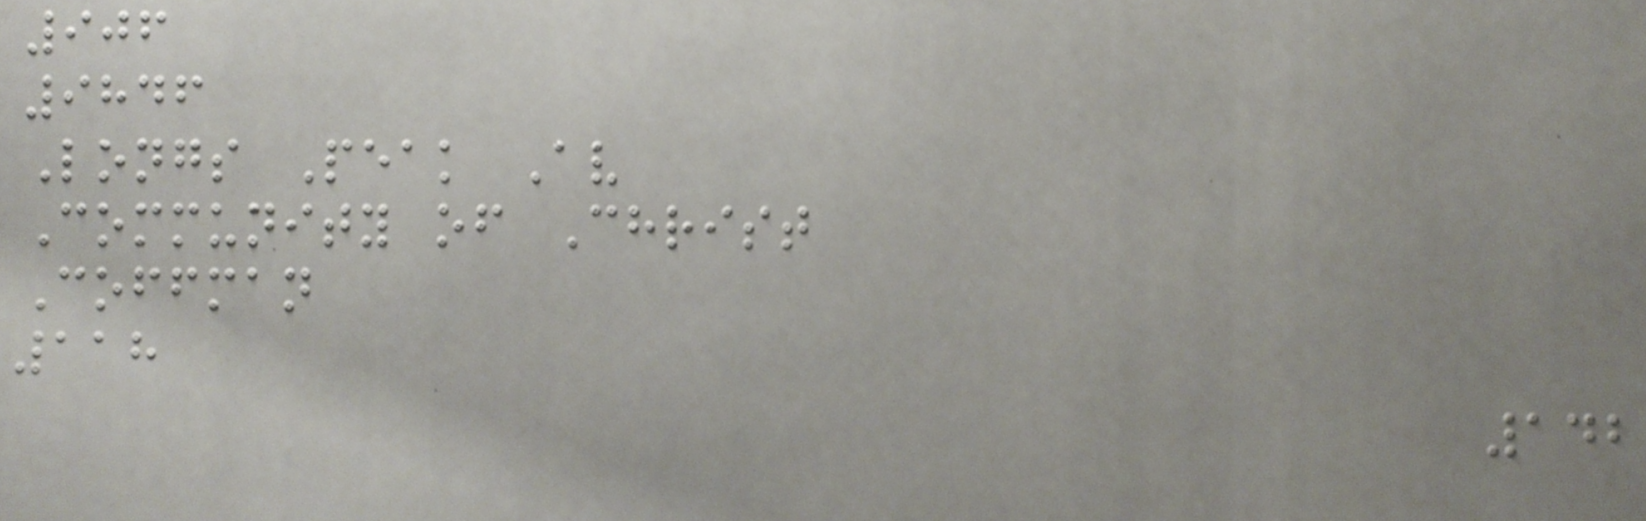906
9846
Longs Peak Av
Community of Christ
Coffman
118
142
